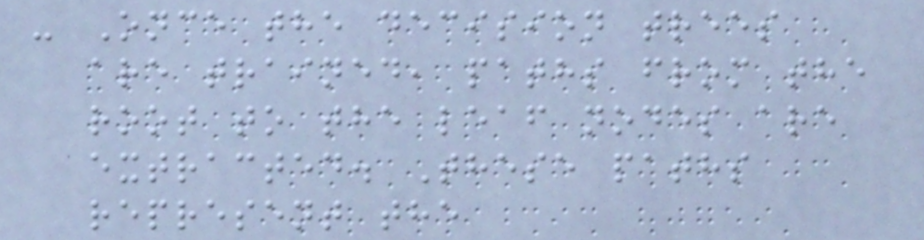- Once the decision trees
are trained, paths from the
root to the leaf nodes are
extracted. These paths
represent the
